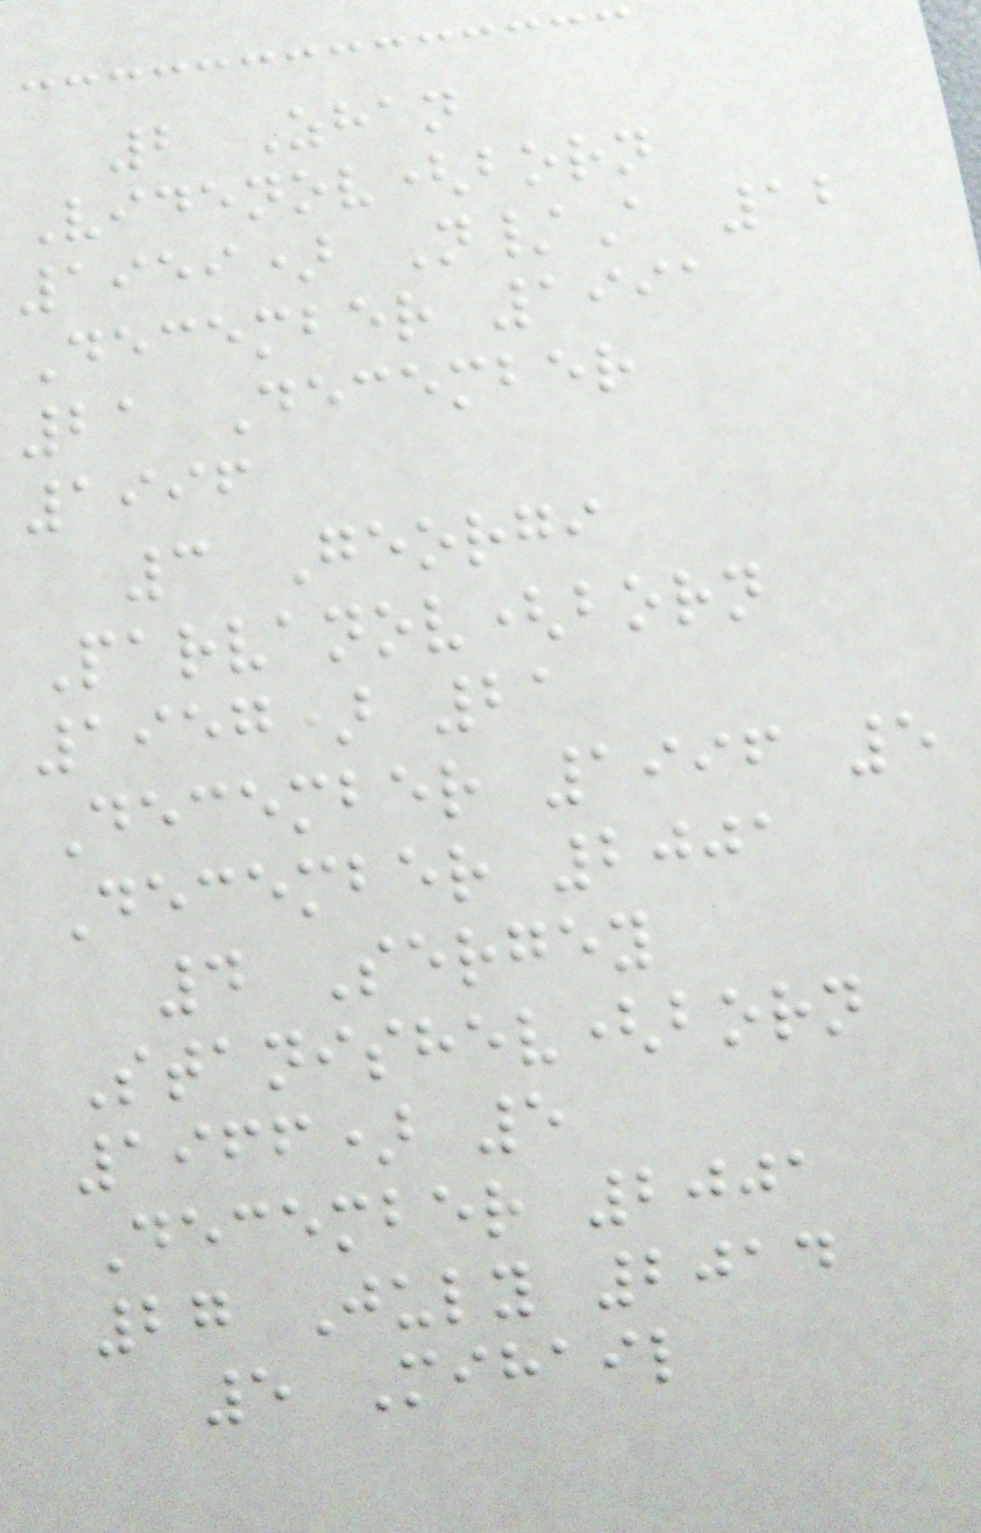2 Zhan
Videnov(born
1959) N/A 12
December 1991
21 December
1996
3 Georgi
Parvanov(born
1957) 21
December 1996 5
December 2001
4 Sergey
Stanishev(born
1966) 5
December 2001
27 July 2014
5 Mihail
